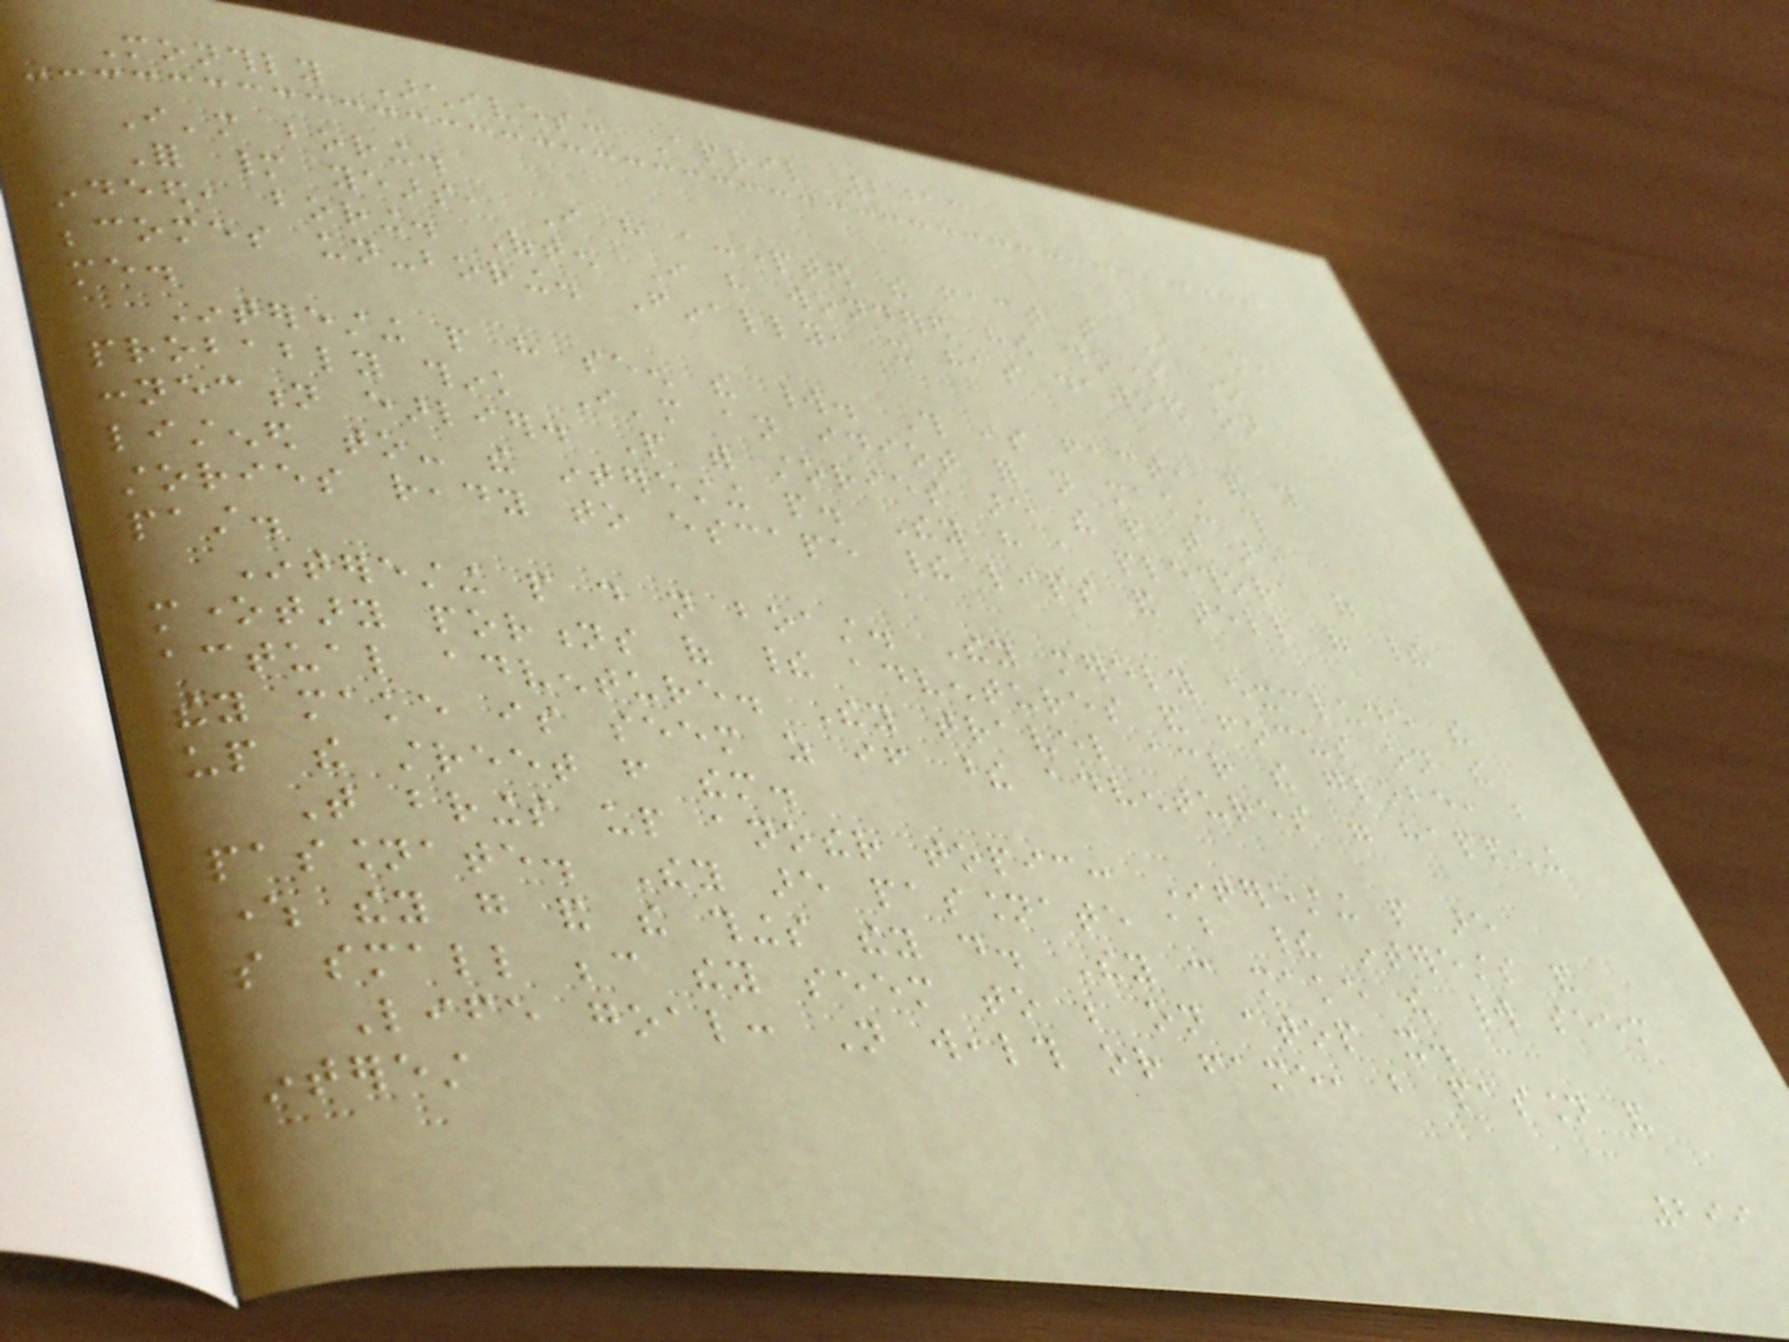Monthly Archives: April 2013
I'm boring.
For many years, I have accepted the fact that I am,
indeed, boring. Often I have wondered how does one
becomes un-boring. Finally, it has dawned on
me.
Interesting people have seen the world. This is fact, and you
probably think I'm an idiot for not making this
connection earlier. People with stories are the people that are
listened to- the interesting people. They have a plethora of
stories ready to escape their lips and tell of their
past.
Interesting people do not boast. They merely exclude the
monetary portions of their adventures and focus on the
actual adventure. They travel across the globe, but
they make is seem as if these adventures were happening
up the street from them.
That brings up another topic: Interesting people are
passionate. They are passionate about their interests and
where they go and the things they do. They can make the world seem
so small because they seem to be on atop it.
Life goal: Not wealth or fame, but passion and
interest
299
